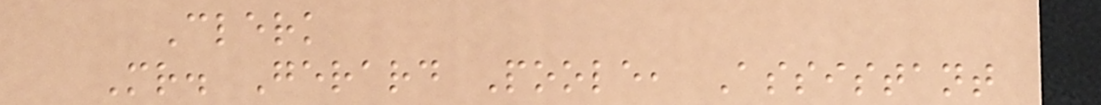Clerk
Mr. Gerard Poole, Assistant
